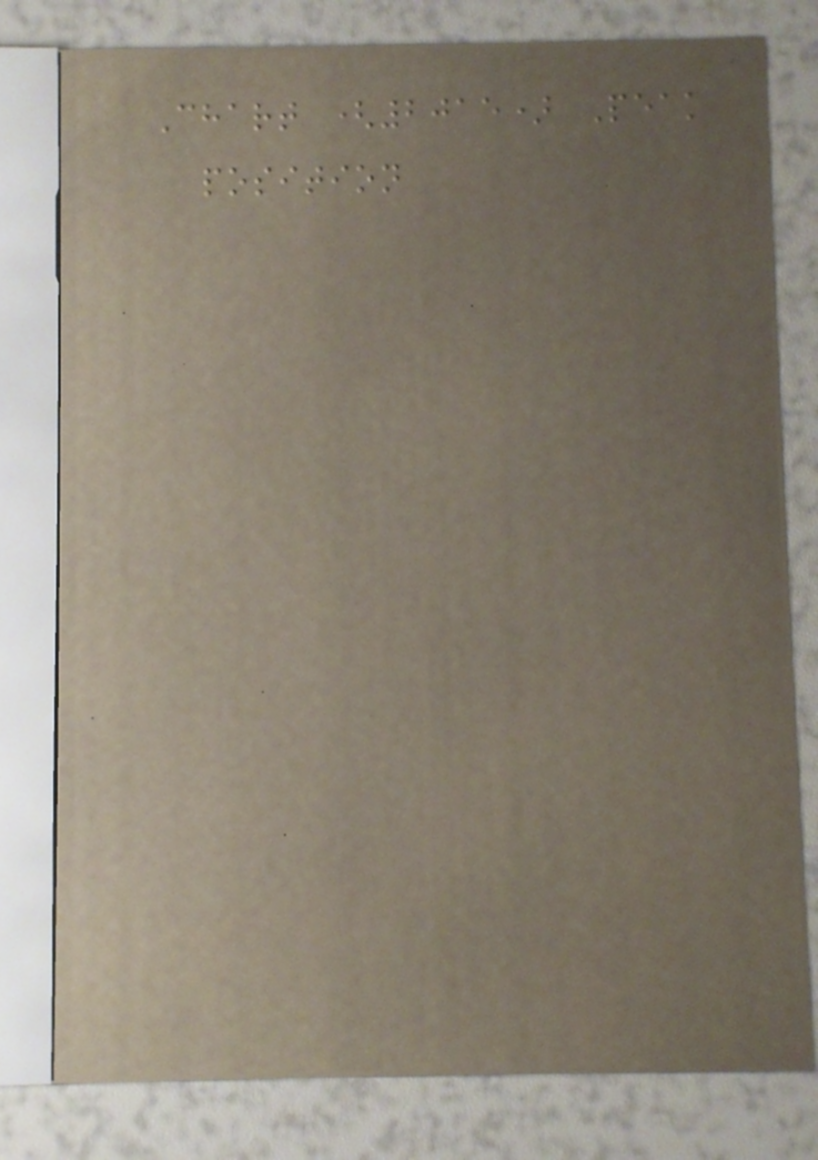Chart (2015) Peak
position
